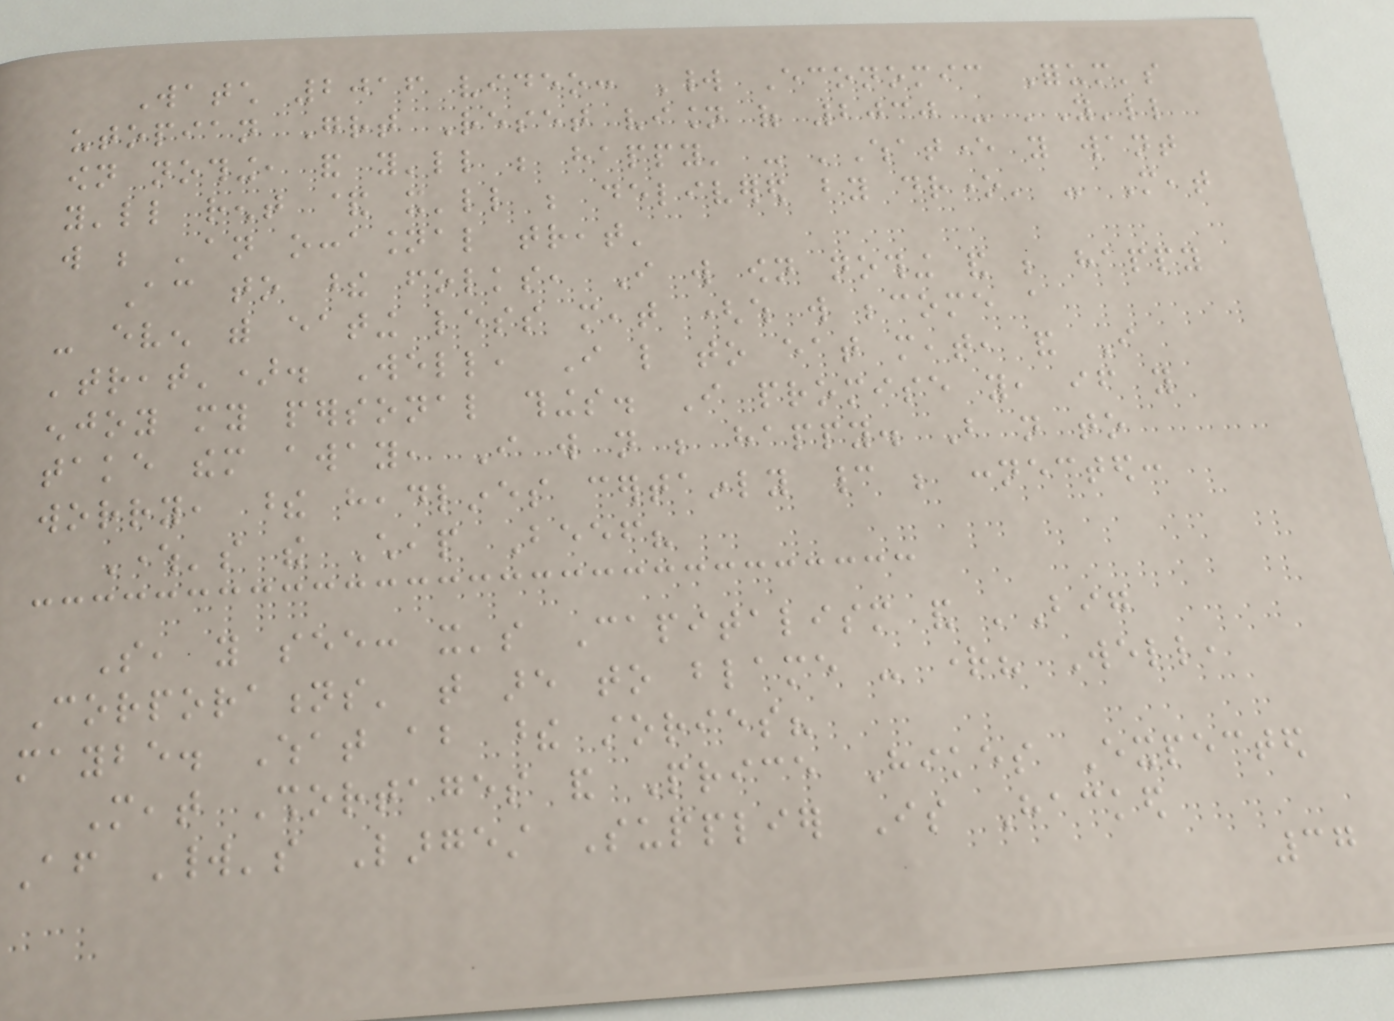Watch 2016 video: World Economic Forum's
utopian Great Reset vision of 2030 - 'You'll
own nothing, and you'll be happy' - 'Whatever you want
you'll rent & it'll be delivered by drone' - Meat
will be 'an occasional treat'
According to these folks, I will own nothing and be happy
- even with eating less meat (which will become a
'treat'). Well, I like to eat meat, and I
enjoy my personal things. I promise you, if you
take them away, I will not be happy. But not to
worry, these headlines certainly cannot be connected:
Where's the Cheap Beef?
So, you see: it's Capitalism and 'Big
Corporations' that are to blame - right? Well,
maybe. What about these stories?
Meat Shortages and Price Hikes Expected
After World's Largest Supplier Is Hacked
37
